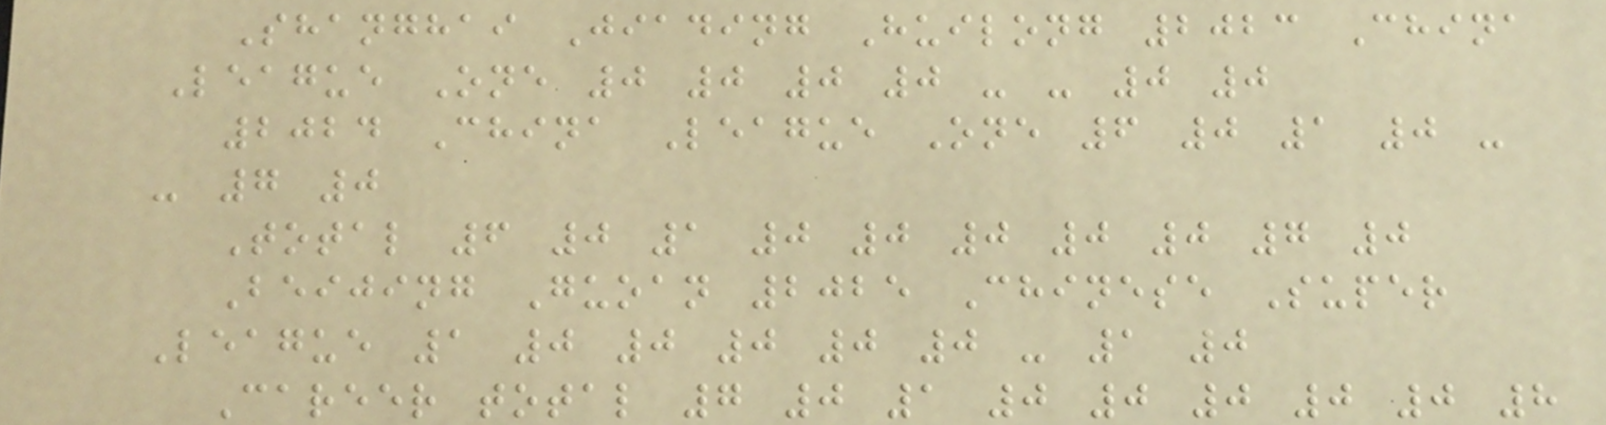Shanghai Jiading Huilong 2023 China
League One 0 0 0 0 - - 0 0
2024 China League One 6 0 1 0 -
- 7 0
Total 6 0 1 0 0 0 0 0 7 0
Beijing Guoan 2025 Chinese Super
League 1 0 0 0 0 0 - 1 0
Career total 7 0 1 0 0 0 0 0 8
